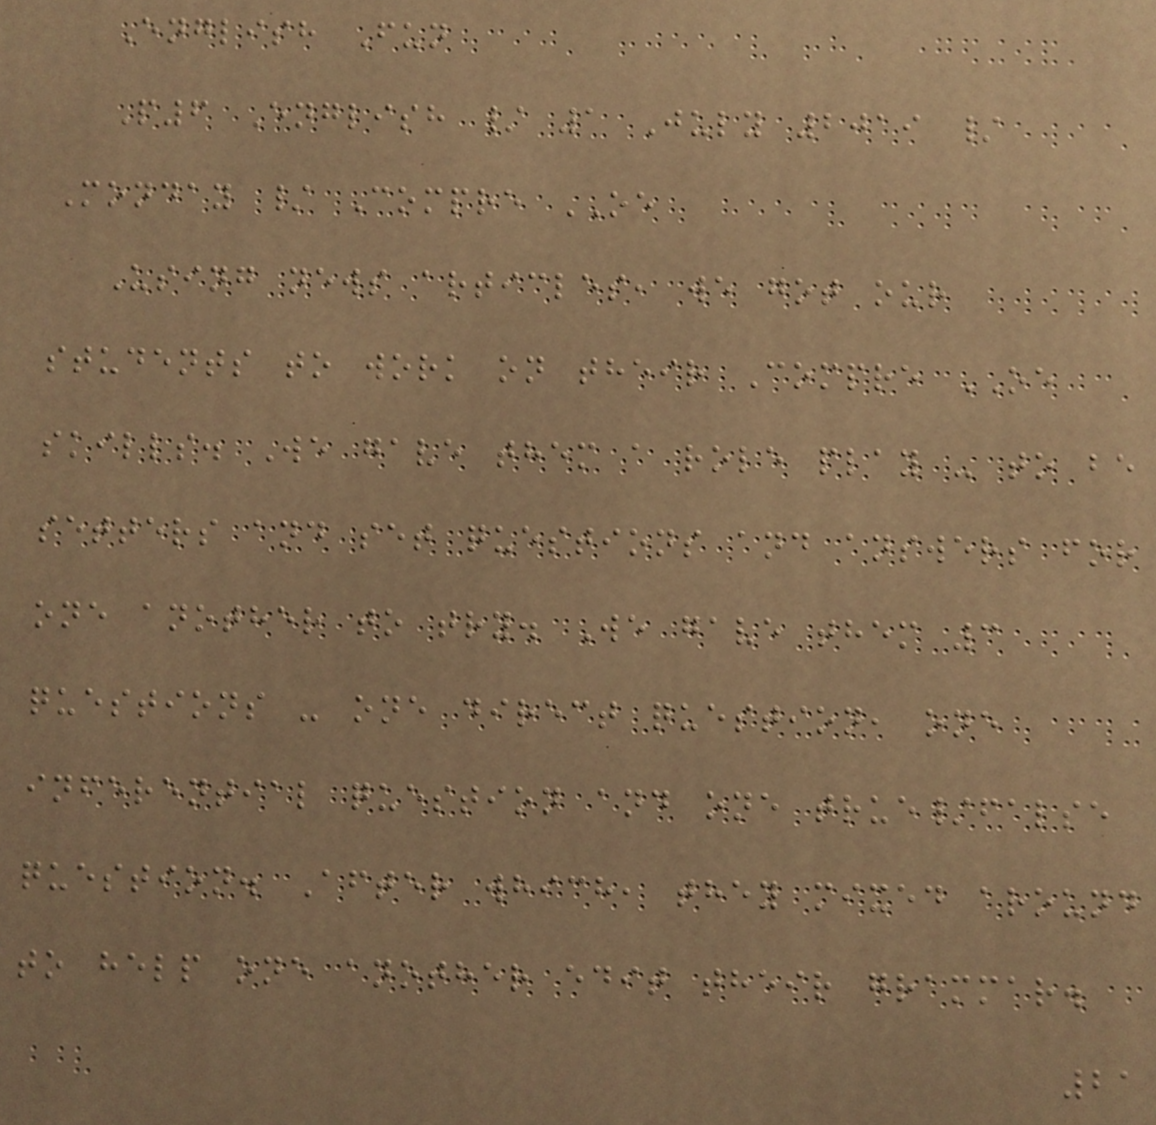English Fun
P6 English / 1 July 2019 /
Monday / Compre OE
Using news articles, we got our
students to work on their Compre OE
skills. We gave them a role play - to be
setters and set questions and answers for
one another to try. We gave them 3
questions - one direct question, one
inferential question and one true/false
question. After which, they mixed around
to help one another edit their grammar.
21
